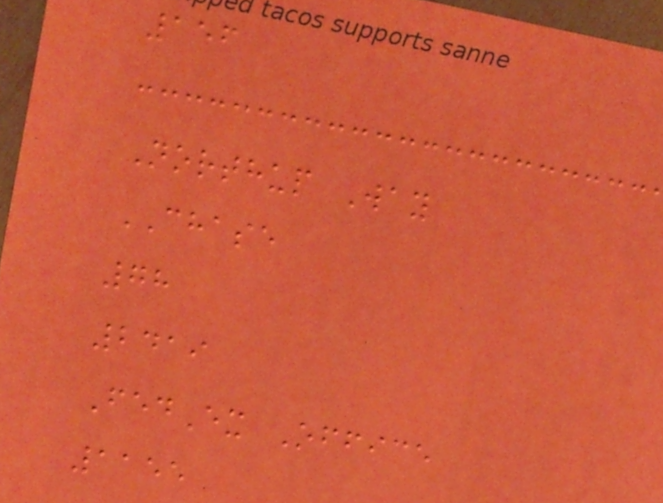156
Northup Way
CHASE
78
2419
FedEx Office
1155
